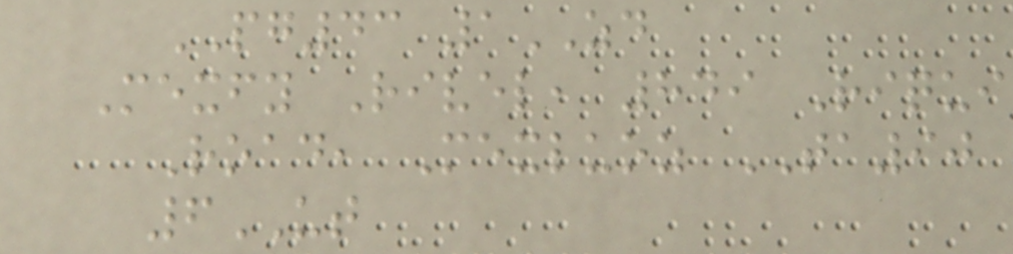PG43 1ZD
Mexfy Rivel, 849 Riqui
Road, Mexluoz TA90
6UT
